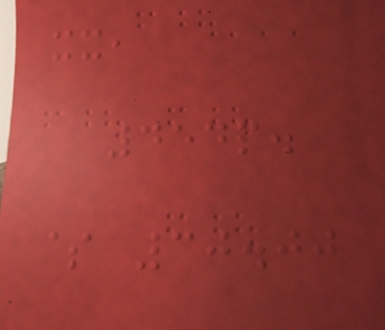xx,
454p.
$ 30.00
